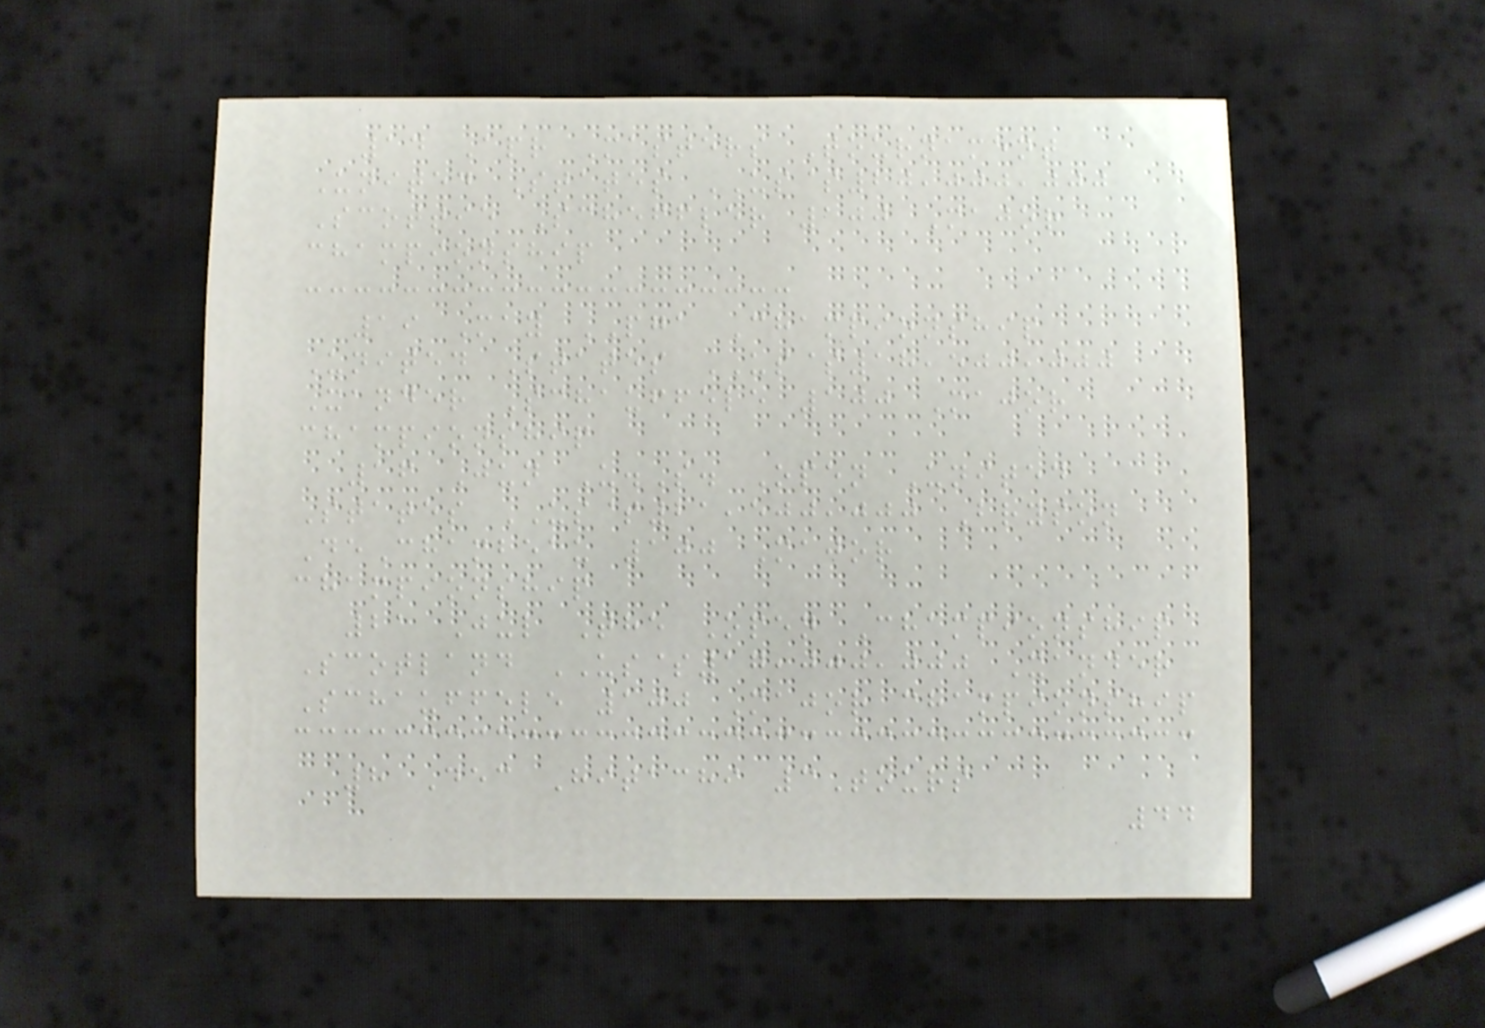14 Apr Masters Tournament
United States US$20,000,000
Scottie Scheffler 100 Major
championship
19 May PGA Championship
United States US$18,500,000
Xander Schauffele 100 Major
championship
16 Jun U.S. Open United
States US$21,500,000 Bryson
DeChambeau 100 Major
championship
21 Jul The Open Championship
Scotland US$17,000,000 Xander
Schauffele 100 Major championship
8 Dec Hitachi 3Tours
44
